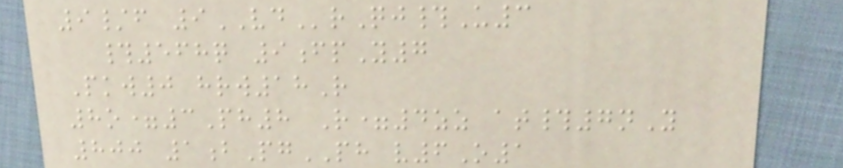9/f 9VDrQj#U3
#568q 9fpY7
Pkw0 hrw18R
8o=3Ph8 R=4zz at#7nY
800 1bPgPH v6O1
